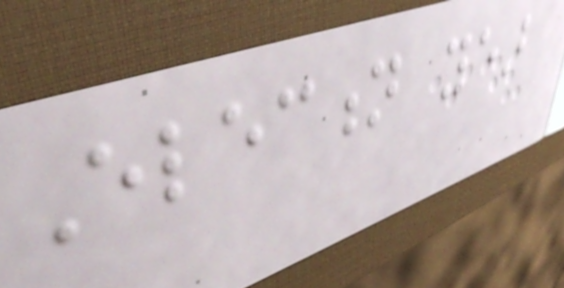Election year
